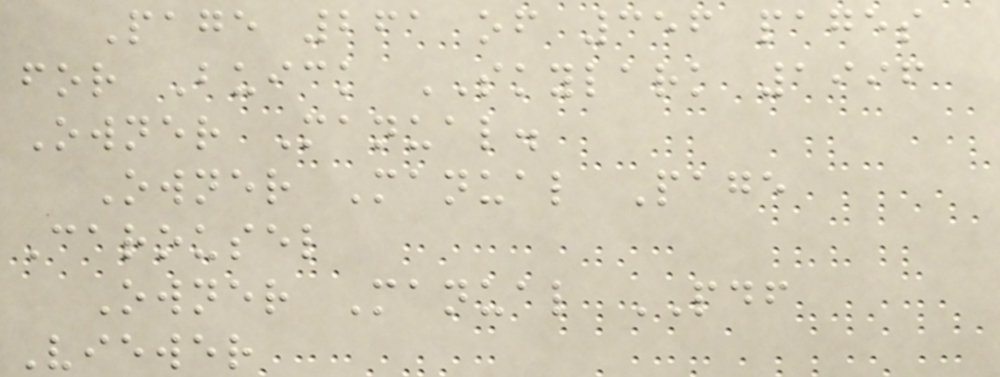Page 261 of 356 pages
for Buick SKYLARK 1996
Owner Manual.
Owner Manual Page
Carousel
Owner Manual PDF
Viewer
